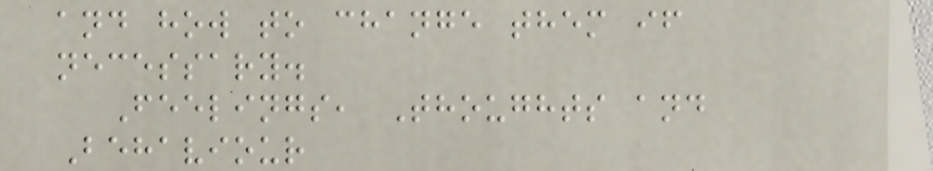and how to change them if
necessary.
Feelings, Thoughts and
Behaviour
